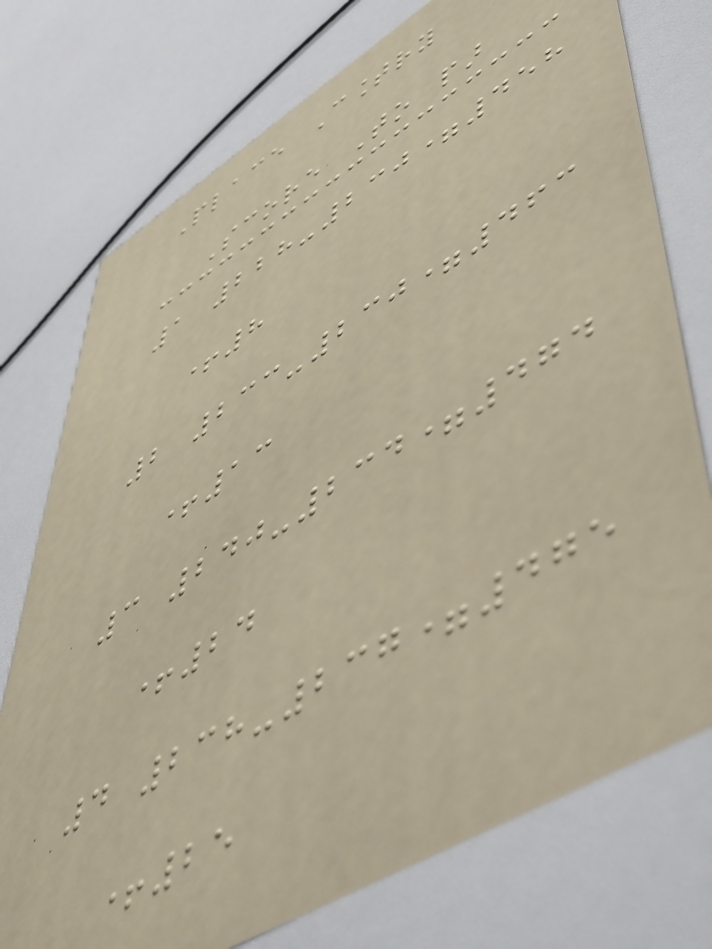Place Country
Score To par
1 228-230=458
+8
2 233-230=463
+13
3 240-234=474
+24
4 238-237=475
+25
